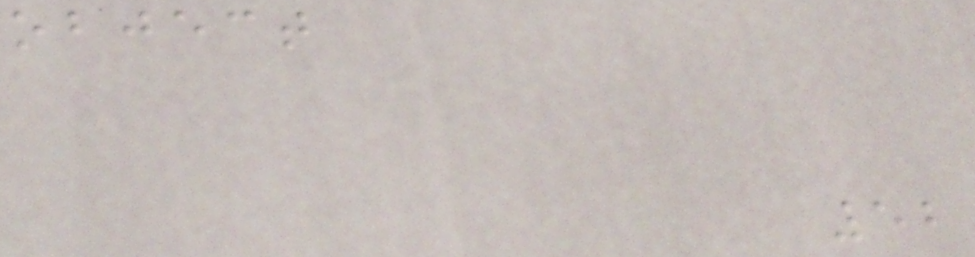object
52
